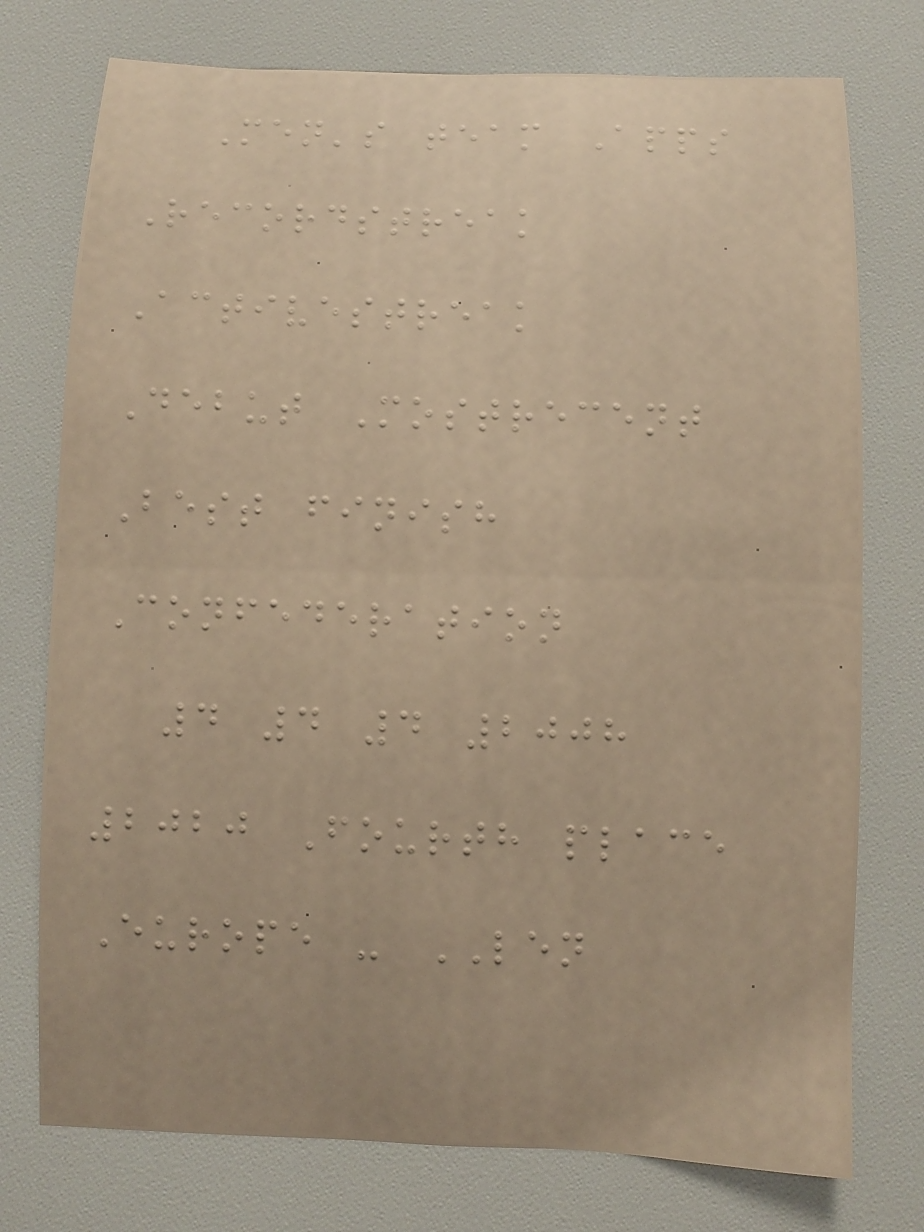Men's team Apps
Recordstreak
Activestreak
Debut Mostrecent
Best finish
Confederation
4 4 4 2008
2020 Fourth place
Europe - LEN
